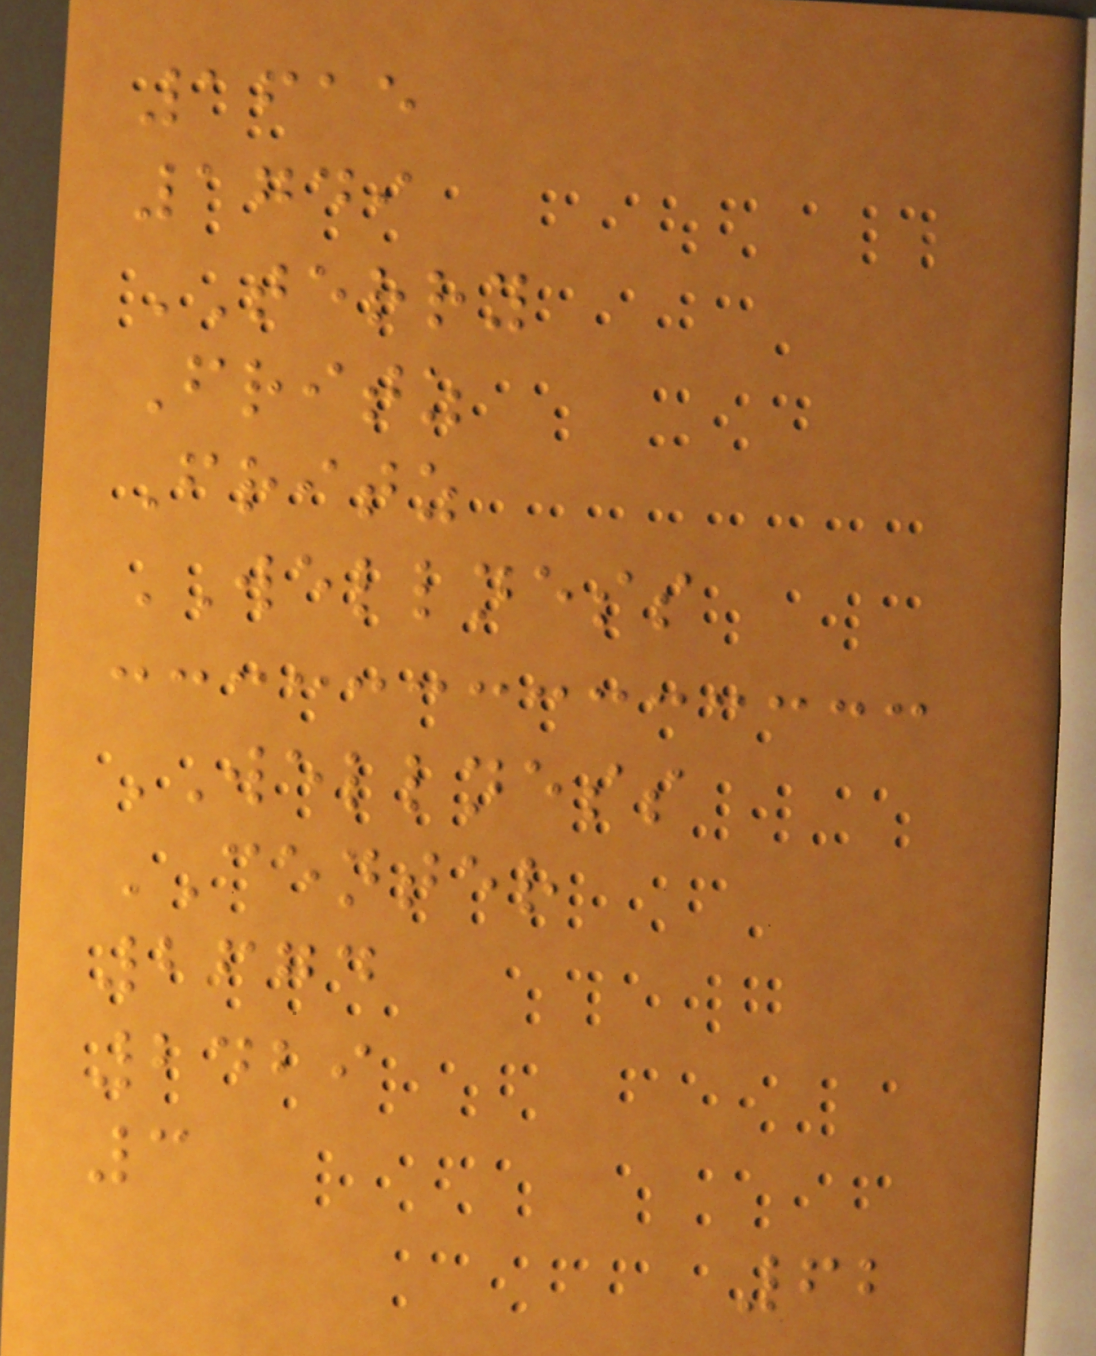1615
1749
TERRY
Fritz
Fritz
WELLNESS
WELLNESS
CENTER
2674
2429
3
62
